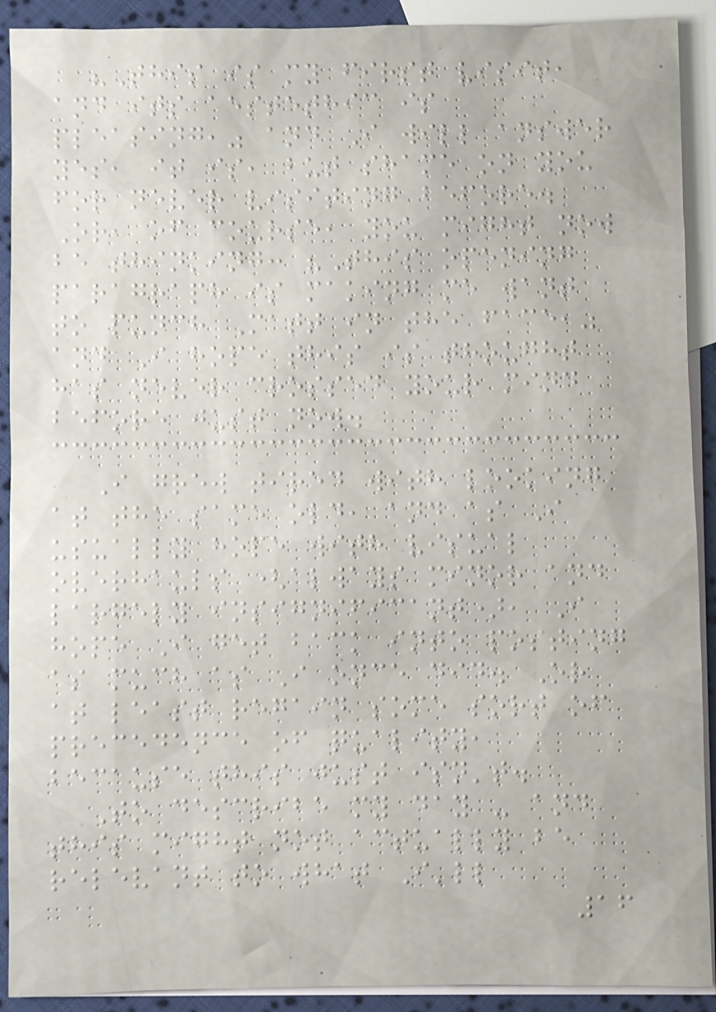"This is my first visit,
and its aestethic is
pleasing," and I will answer
yes, it is, but shame on you
for never visiting before.
Or, of course, you might now
be thinking: "This opening
paragraph is making me want
to punch Matt in the face,"
and I hope this is thought
has never crossed your mind
before just now.
I grew tired with looking
at the same old, and as I
usually hope with visual
overhauls (always minor and
largely insignificant), I
hope I get back into posting
as much as I once did. Or
at least regain some sort of
precedence of quality,
because this just isn't.
To describe my day - and
this might not actually be
relevant to what I'll
16
